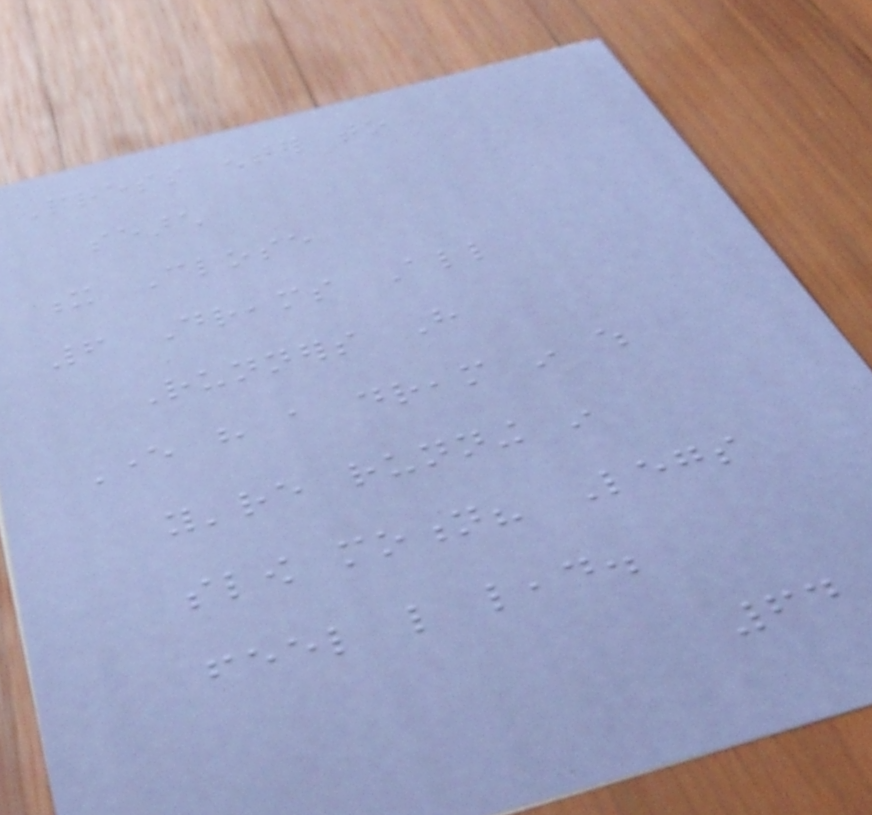Press enter to
search
x Close
6 Dreams All
Runners Have
Ever have a dream in which
you're running in
slow motion? Legs
feel like lead.
64
